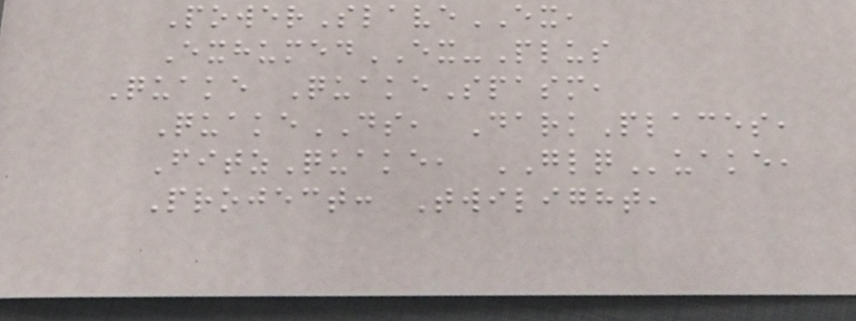PowerSlaveEX,
ExhumedEX-Plus
Quake QuakeSpasm,
QuakeDS, DarkPlaces,
FitzQuake, GLQuake,
Project: Twilight,
